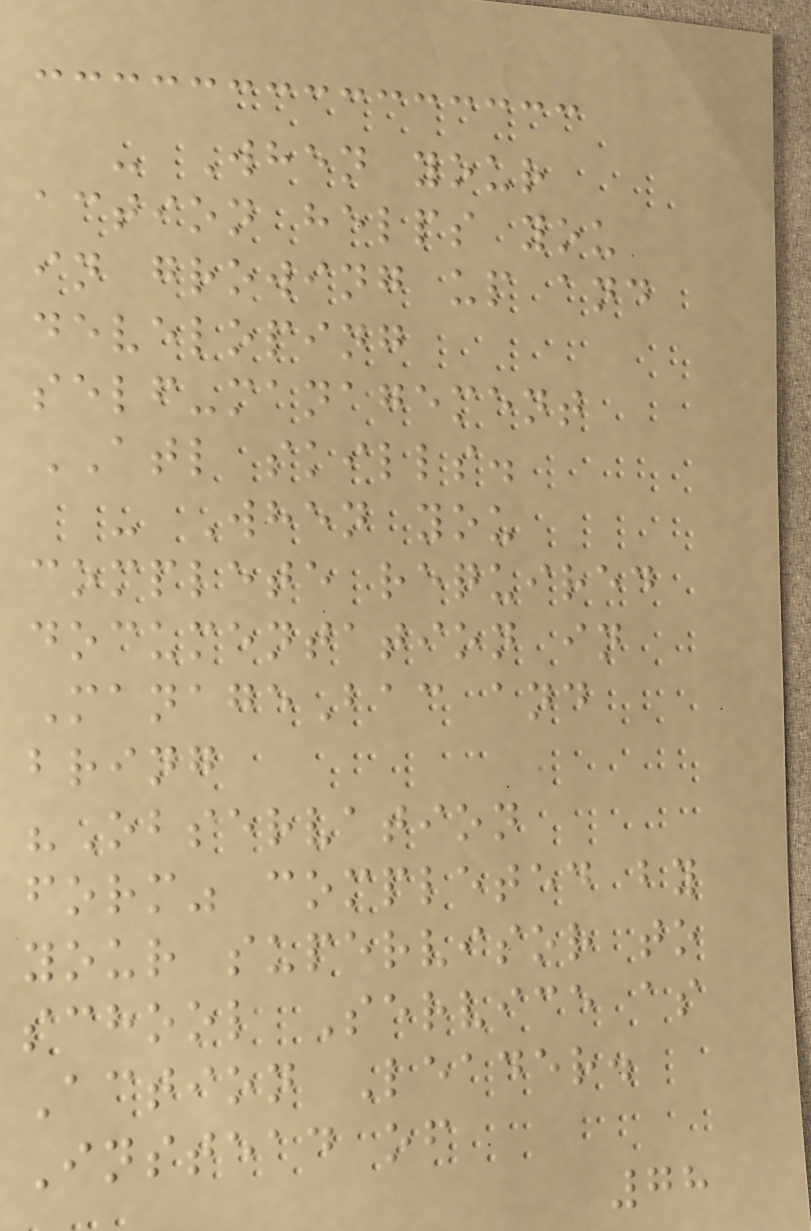- When your
action helps you
in growing up and
developing
self-management
ATL skills.
- When you
complete required
documentation in
ManageBac and
bring
"Observation
form" completed by
your supervisor to
school Service as
Action Leader.
Instead of
78
